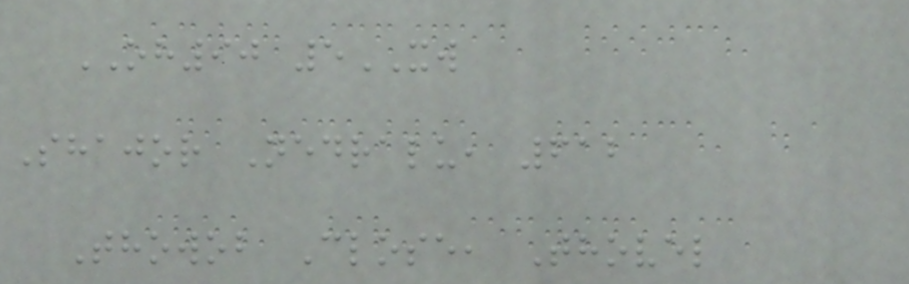OH90 5XW
Shajor Nedralu, 612
Thowob Close, Thovel
